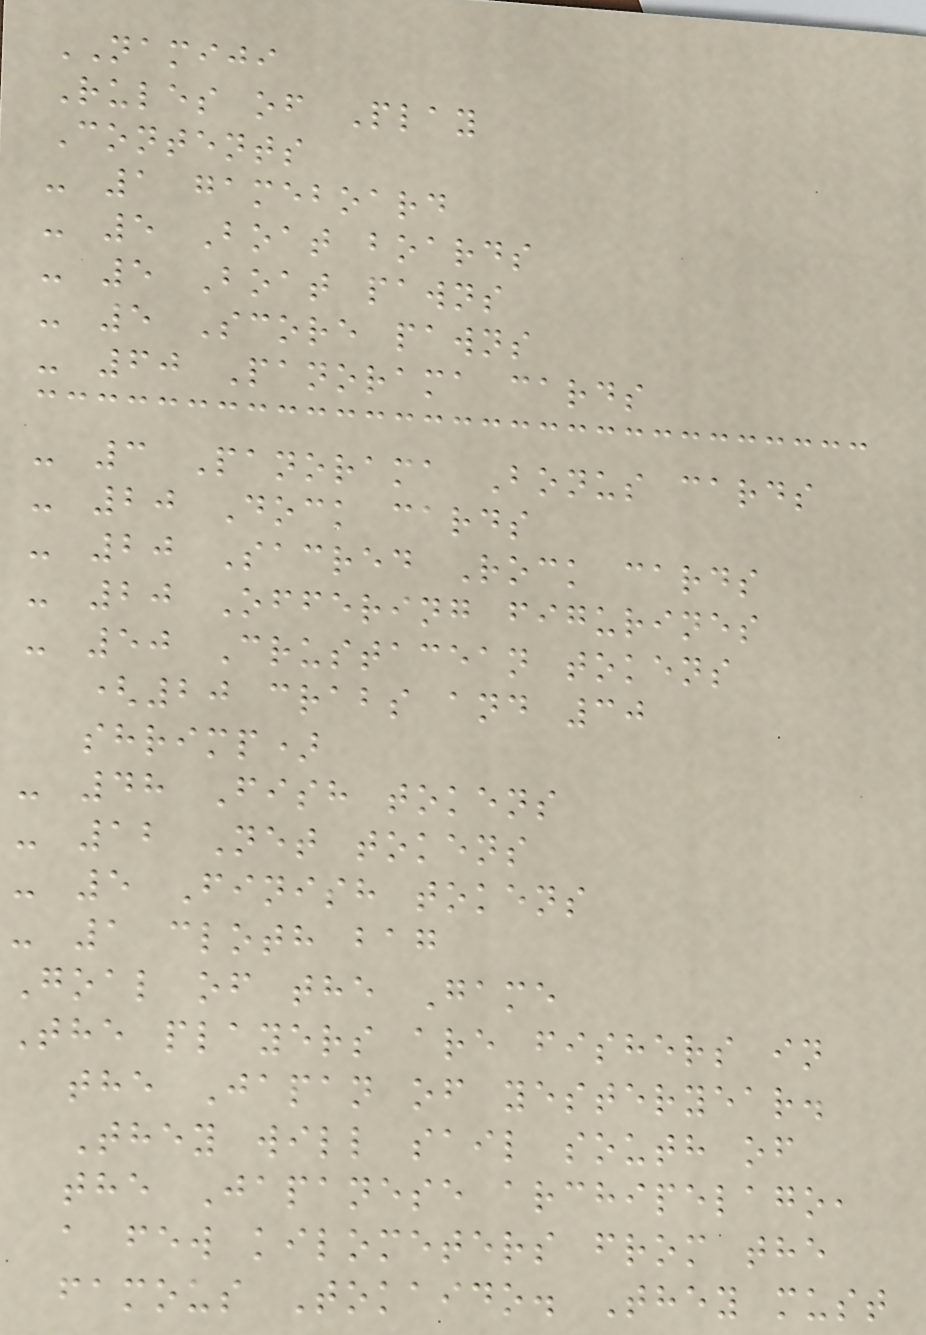NAMIJI
Rules of Play
Contents
- 1 gameboard
- 5 Boat boards
- 5 Boat pawns
- 5 Score pawns
- 60 Panorama cards
- 3 Panorama Bonus cards
- 20 Dock cards
- 20 Sacred Rock cards
- 20 Offering figurines
- 50 Crustacean tokens
(20 crabs and 30
shrimp)
- 48 Fish tokens
- 12 Net tokens
- 5 Finish tokens
- 1 cloth bag
Goal of the Game
The players are fishers in
the Japan of yesteryear.
They will sail south of
the Japanese archipelago,
a few kilometers from the
famous Tokaido. They must
